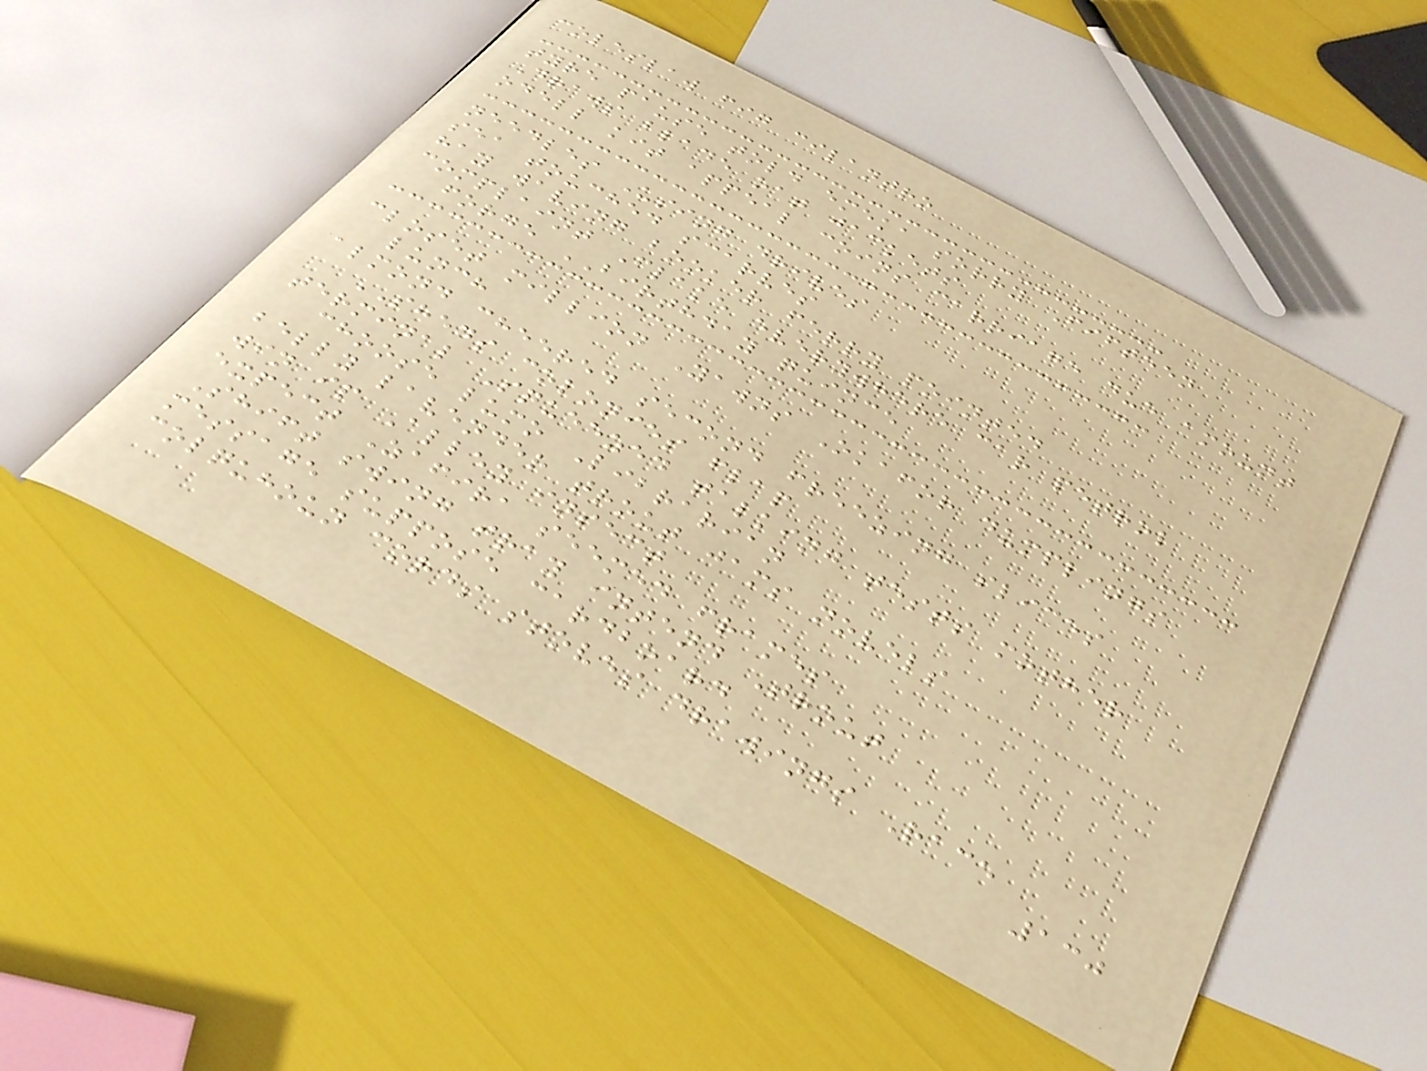coleslaw fig cilantro
tyre pause told emeka sorry Fifteen
Draws blade oat jackets
odell kit appeal coins carriage due amount
needles Using drives
sea touched scarves
hay waving booker ferry pointed
complaint Flake everywhere car petrol
forge BIRTHDAY quince
closet million Yawns Okafor dumplings
lunch
almond cheered second freezing slices
SHEDS colonies flap
terminal Squeezed talking tests mother
choose lumo Librarian
belly lavender trout jams novels
win ip Alley insect
expect Zafira seemed frames
Shift swing tray intend Trout
message suppose cardboard
colquhoun cords stoves drawings Race
130
